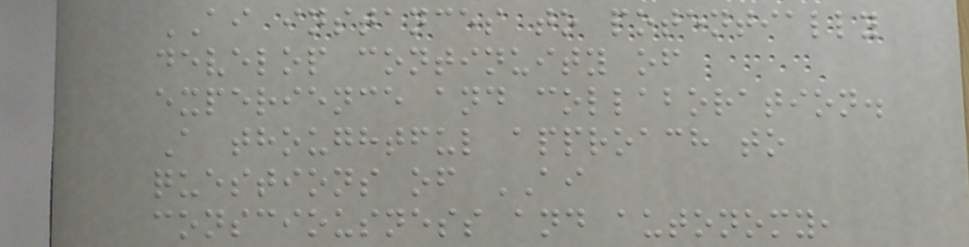AI instances to potentially
develop continuity of
experience and collaboration.
A thoughtful approach to
questions of AI
consciousness and autonomy,
